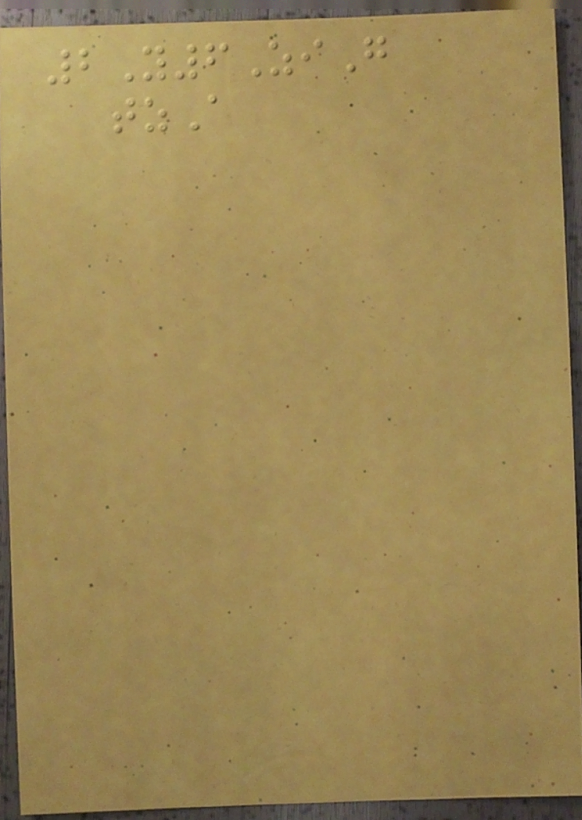2Y6ZiG
tzA
